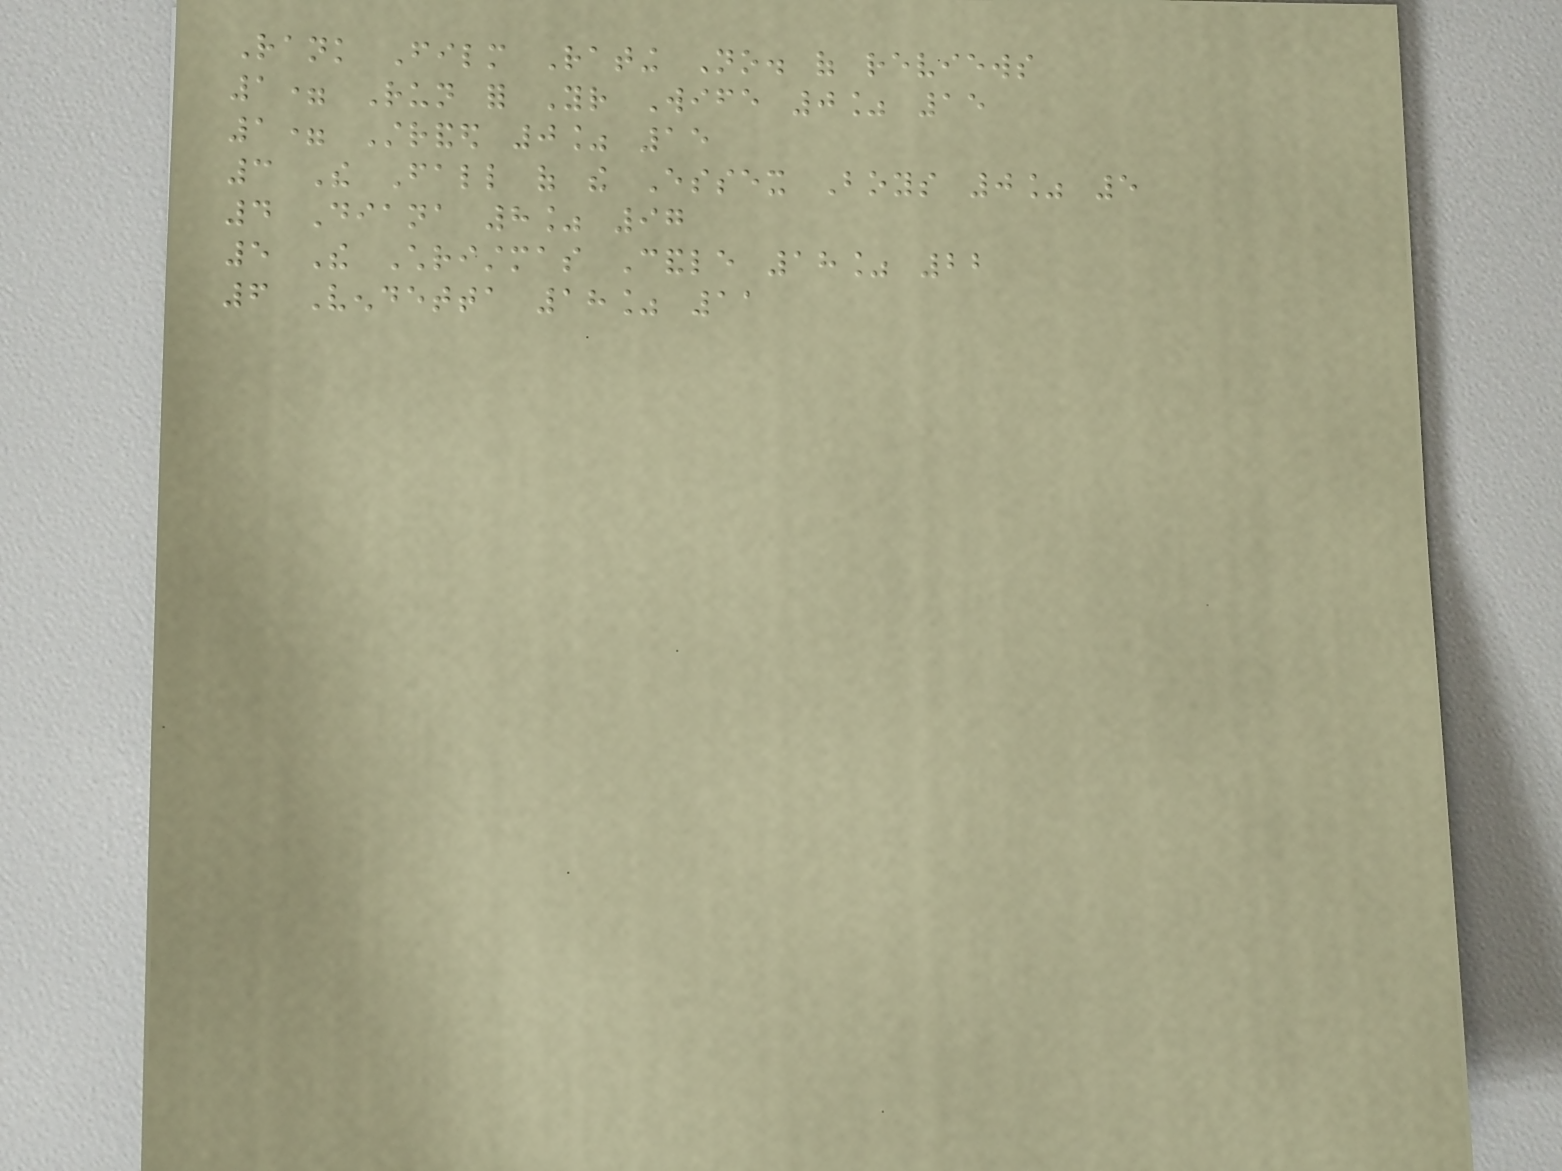Rank Film Rating No. of reviews
1= Run for Your Wife 0% 15
1= Stranded 0% 15
3 The Fall of the Essex Boys 0% 5
4 Diana 8% 97
5 The Christmas Candle 18% 22
6 Vendetta 18% 11
